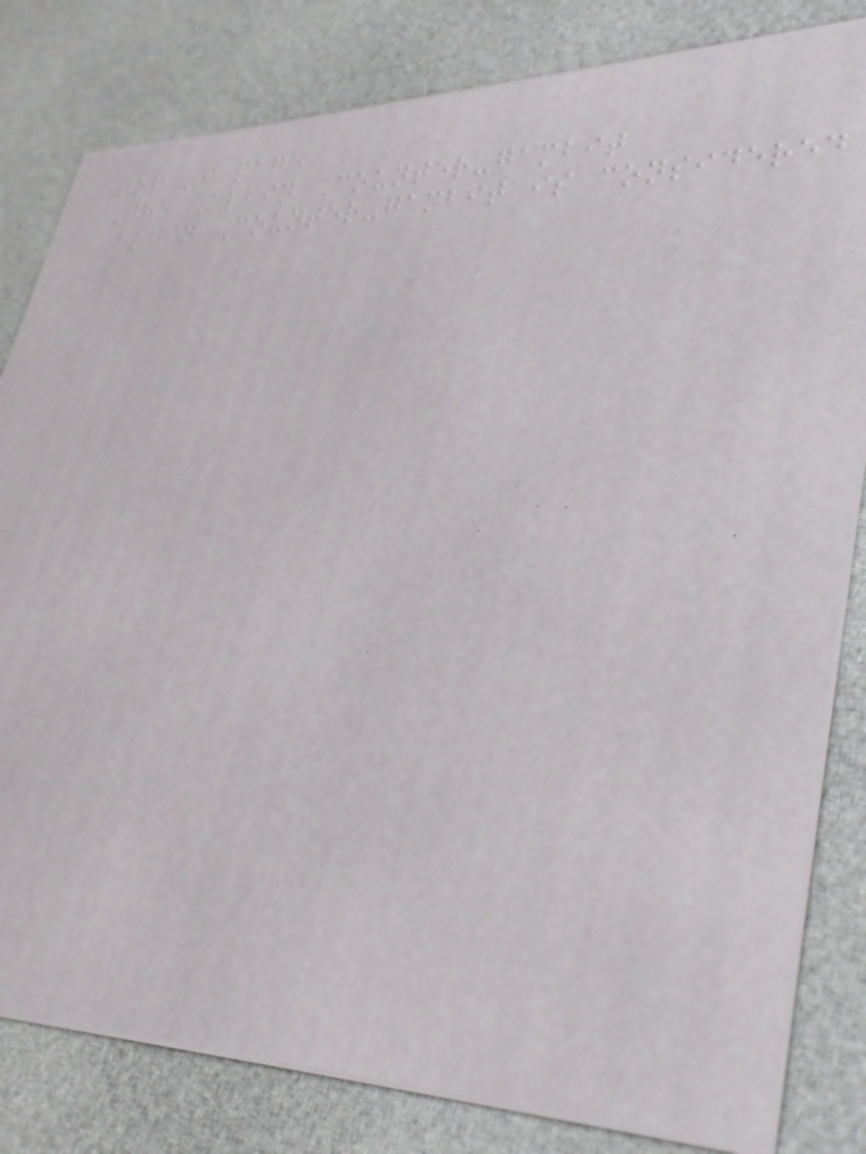top of page
The Albin Counter-gambit
Albin Counter-gambit is considered
